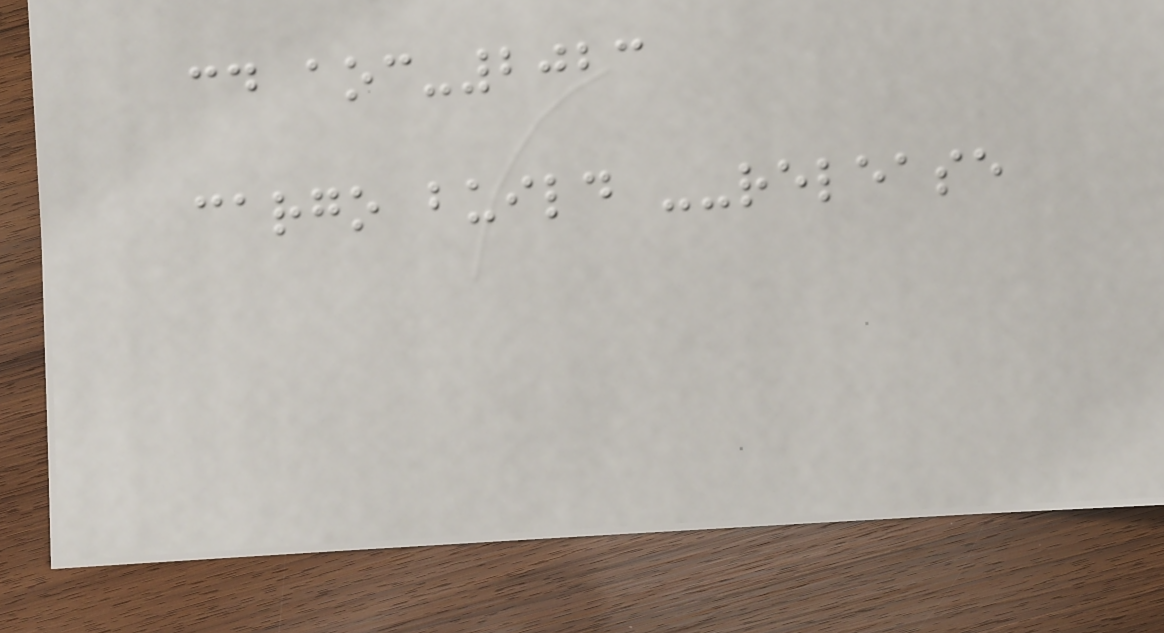cd aoc-2023
cargo build --release
